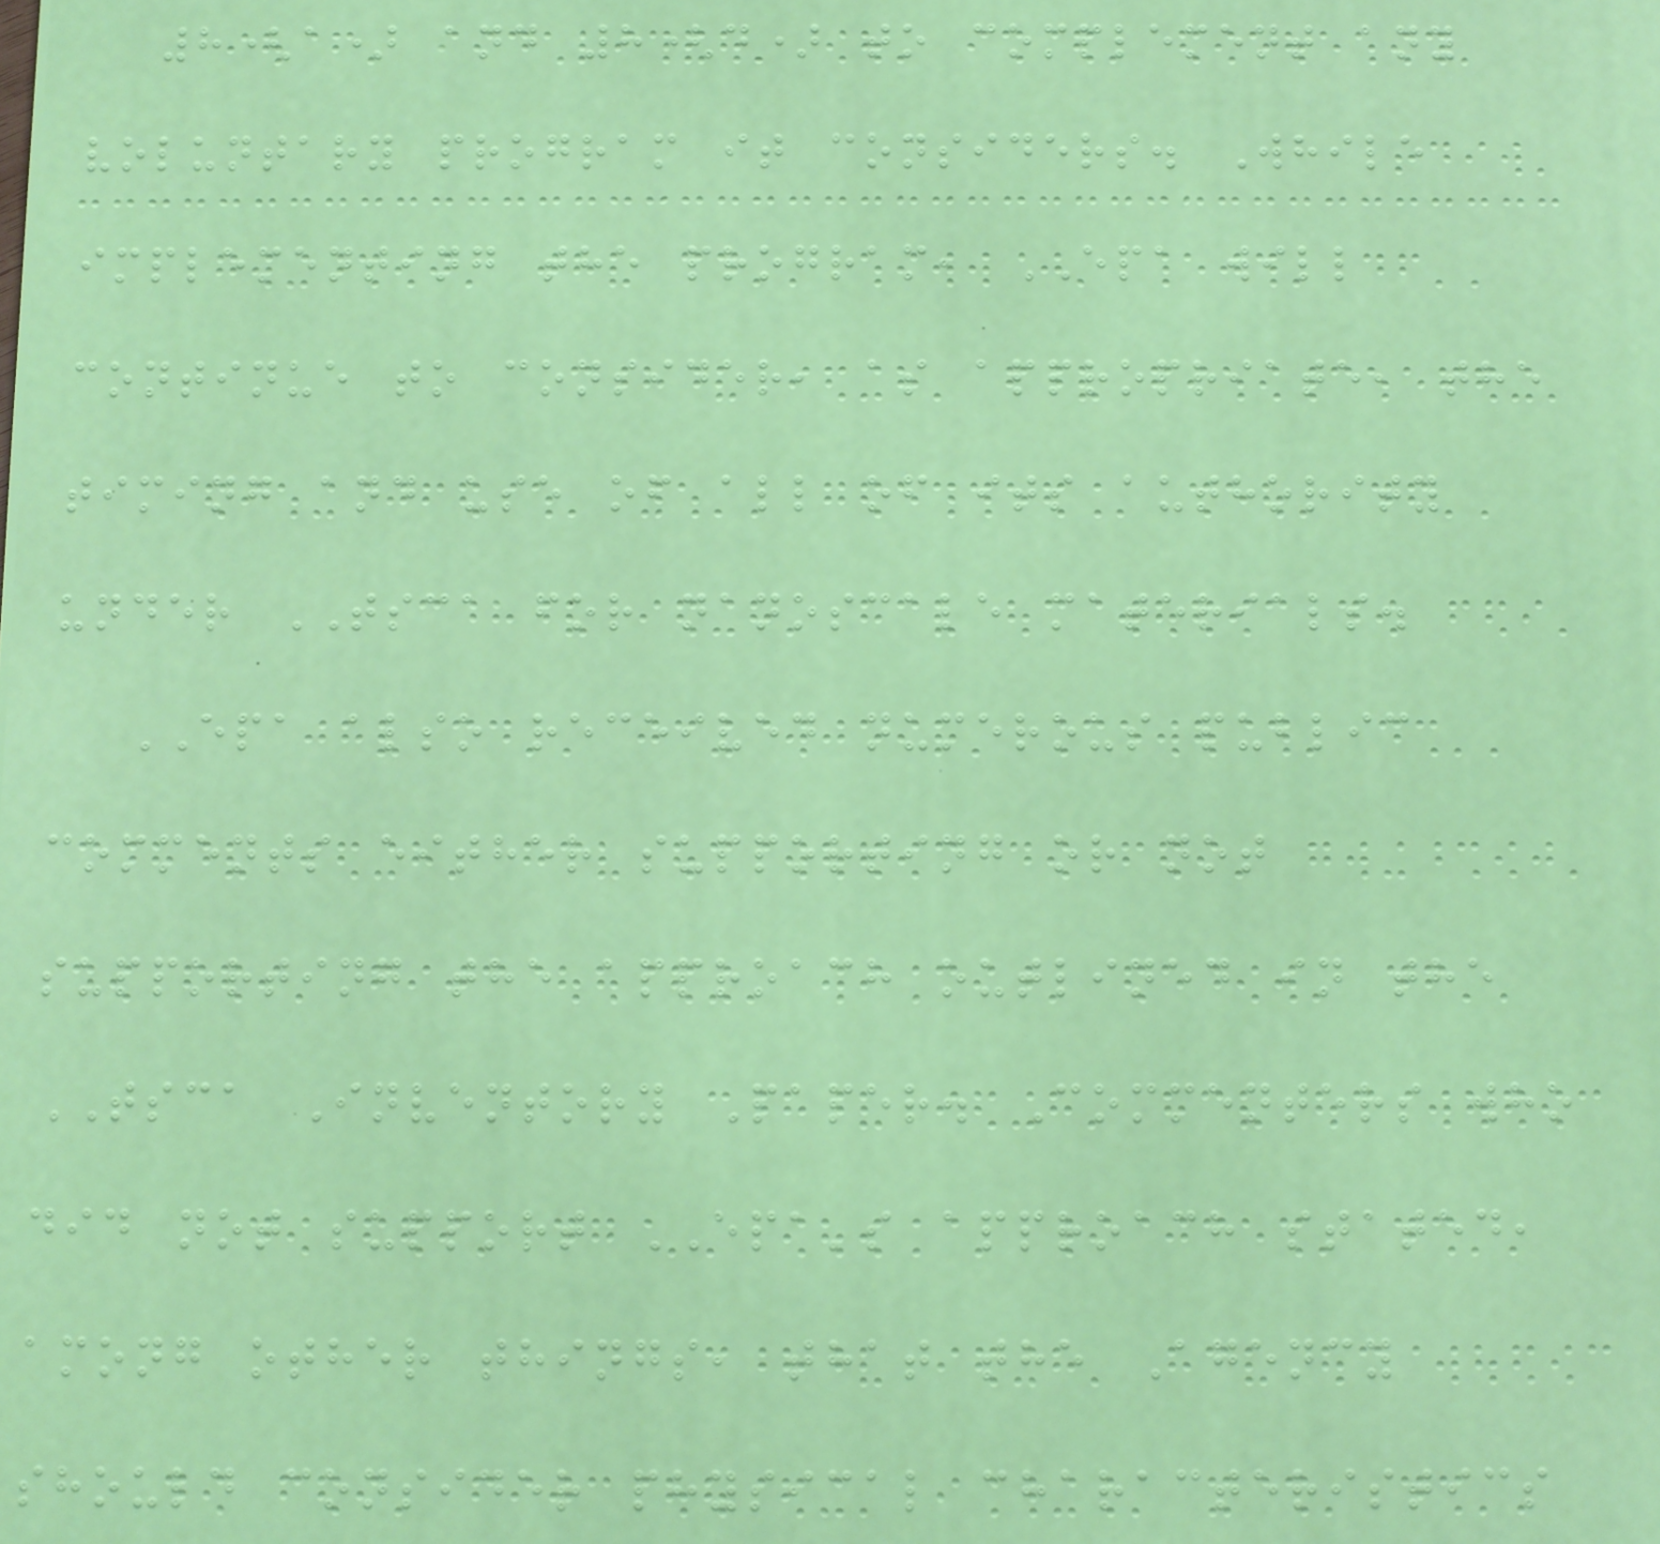8(a) and 8(d) to complement any
voluntary program it considers. While
implementing the program, EPA will
continue to consider, as appropriate, the
timing and use of all of its authority
under TSCA for nanoscale materials.
EPA also received numerous public
comments either supporting or not
supporting the approach outlined in the
TSCA Inventory Paper. Commenters who
did not support EPA's approach stated,
among other things, that the Agency
should consider physical characteristics
